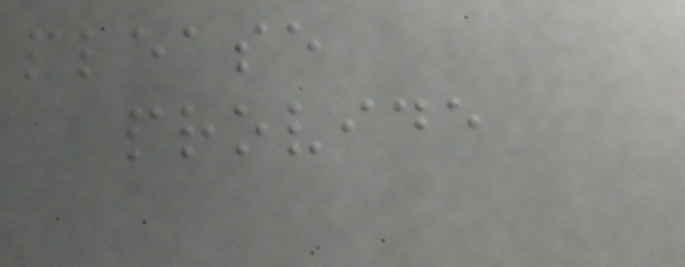please
provide
